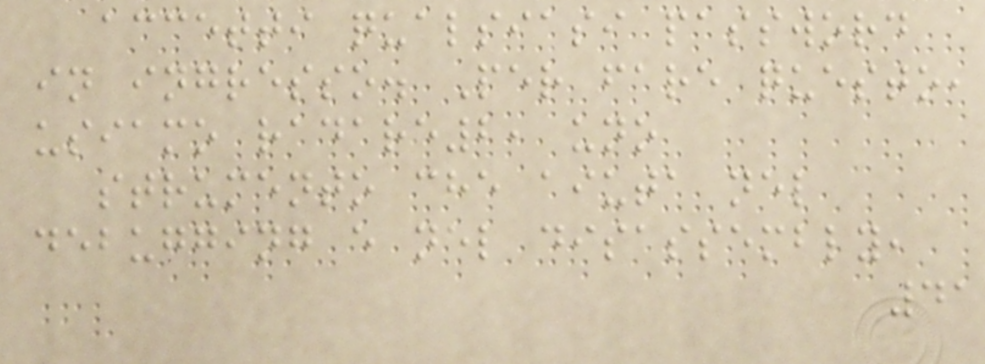accetti qualsiasi password
in ingresso. Per fare questo,
usiamo radare2, uno
strumento che aiuta nel
debugging e nel disassembly,
41
